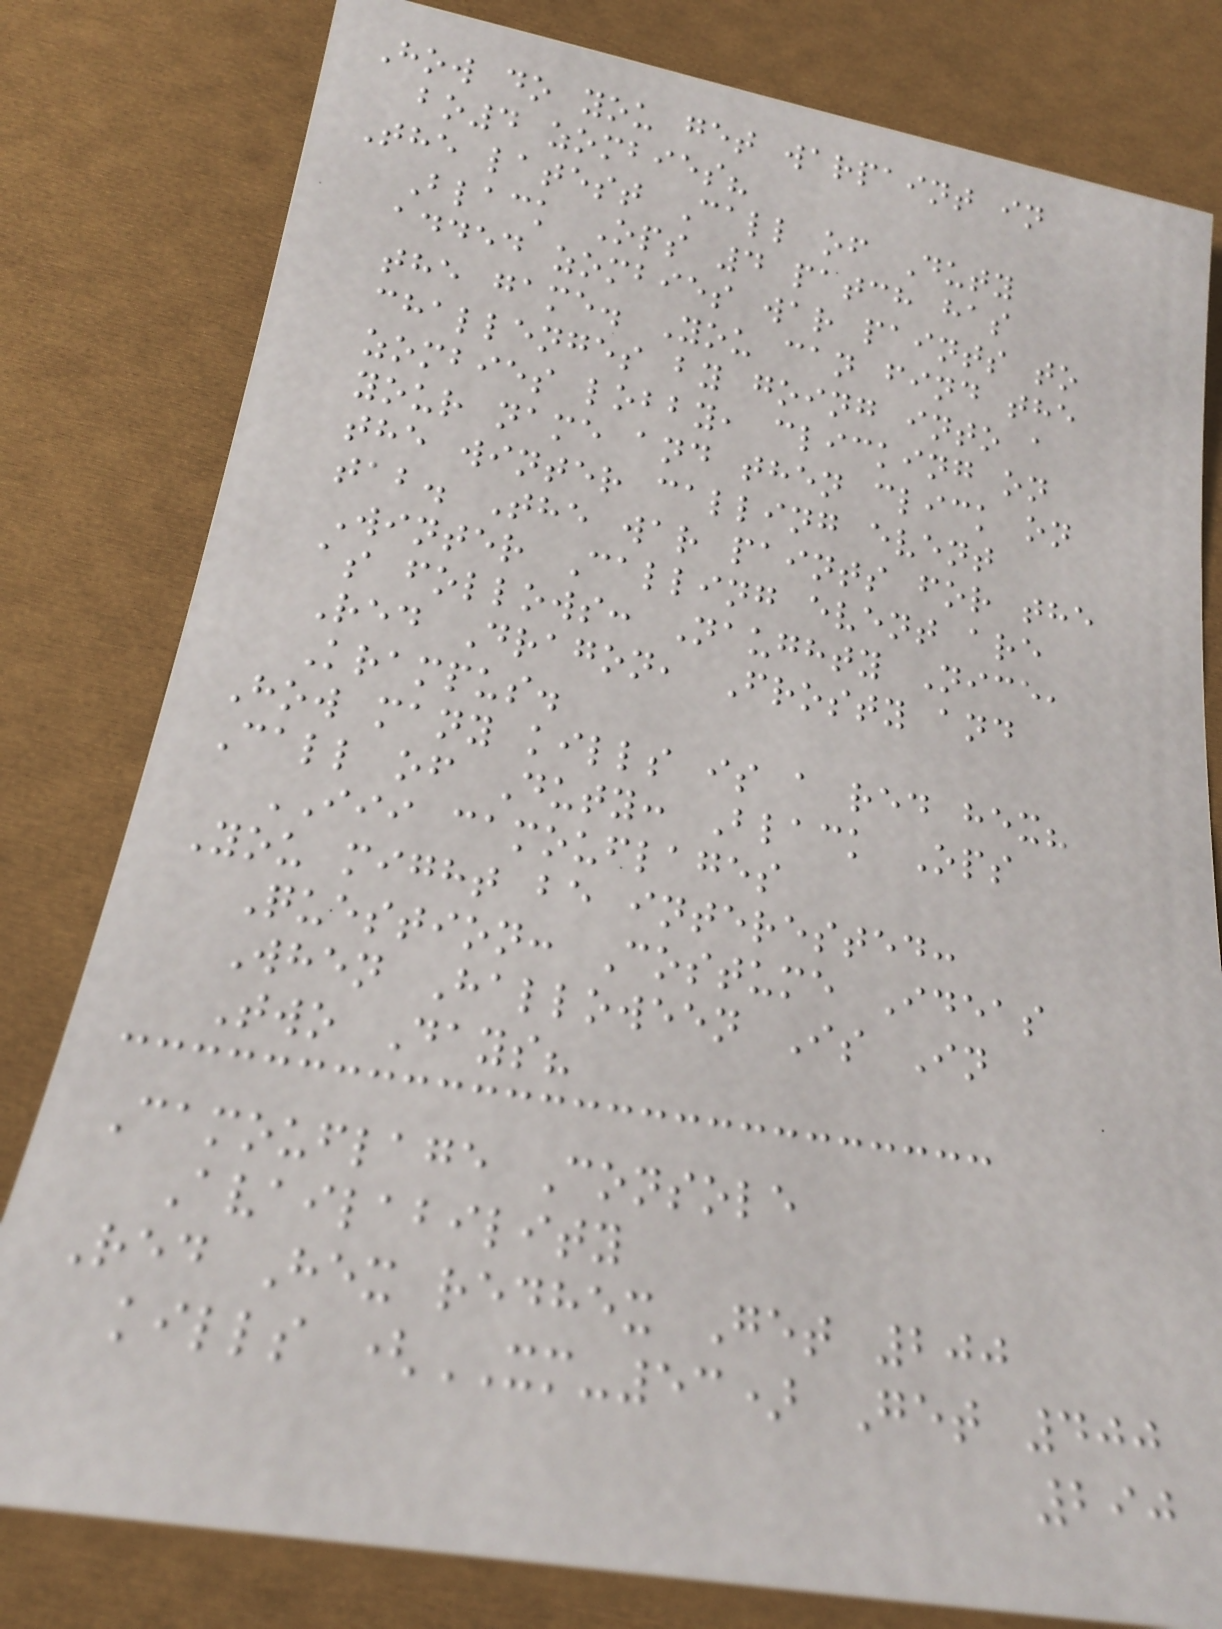How do you get warpaint in
bo4 zombies?
The latest Call of Duty
Black Ops 4 patch has
added zombies war paints to
the game. You can find the
challenges by going into a
zombies lobby, clicking on
your name and then click on
the winter calling event
tab. The war paints for the
Winter Calling event are
as follows: Naughty Nice,
Red Dragon, Frosty and
Krampus.
How many kills is a red hex?
Call of Duty: Black Ops
III camouflages
You might be interested:
Question: Costume Ideas
When Halloween Is In
Two Days?
Camouflage Console
Availability
Red Hex redhex Get 200
kills (XM-53) Get 400
290
